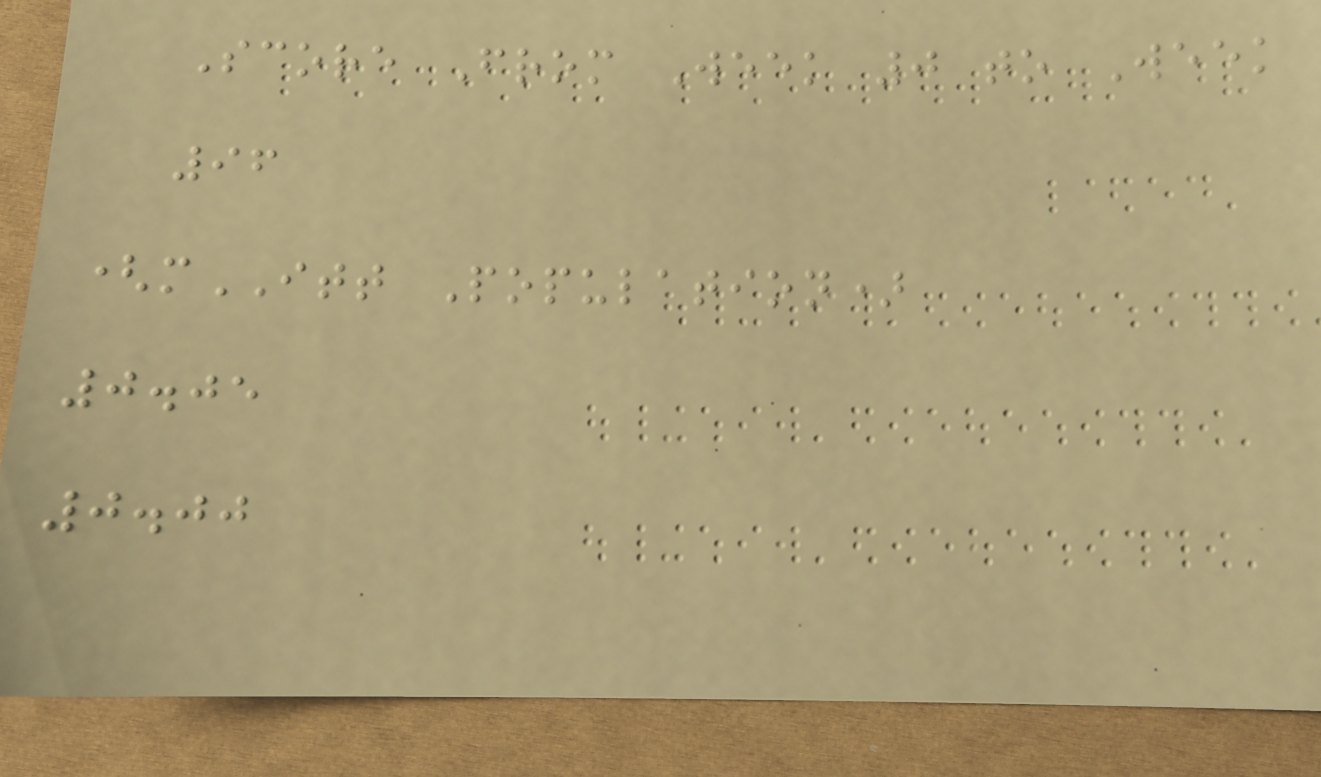Score From Week 0 to Week
96
(mITT Population)
0.05
0.00
